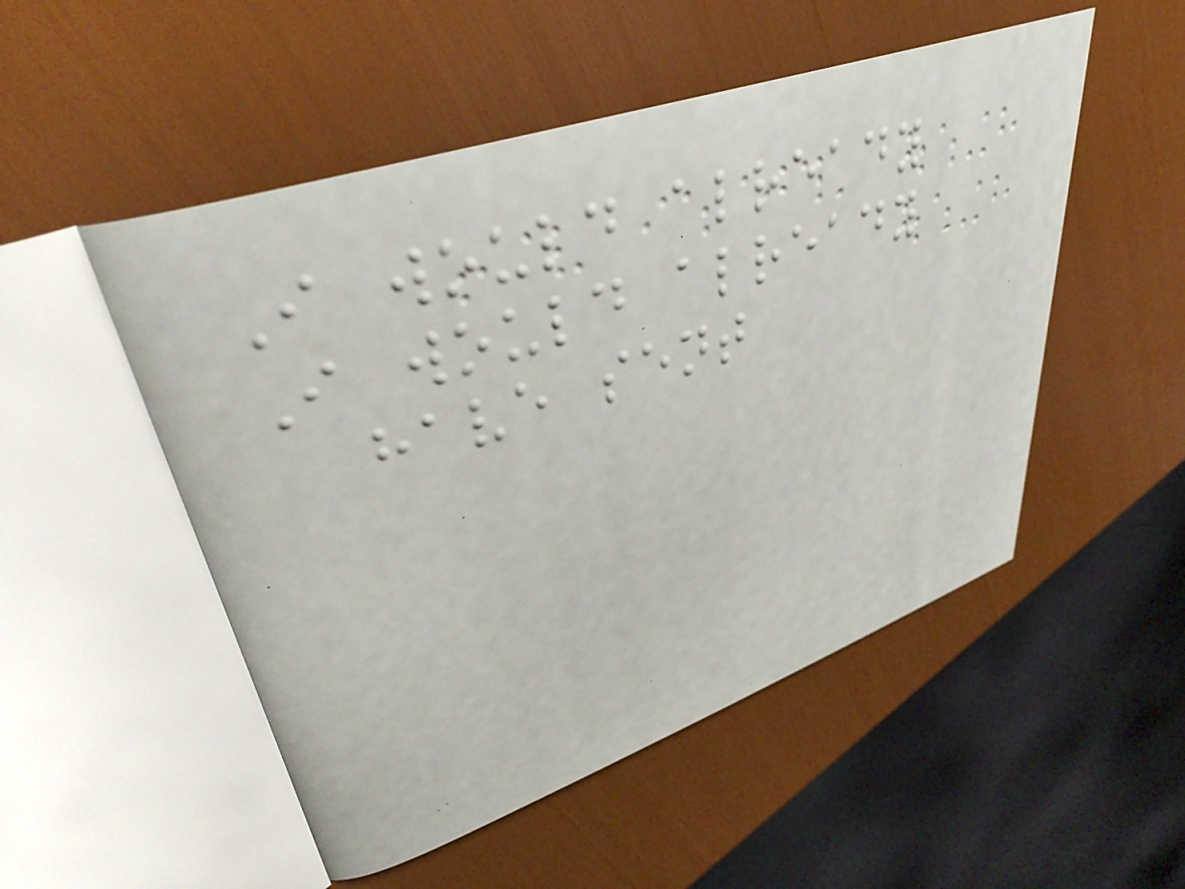I would already
I would already
have sent
